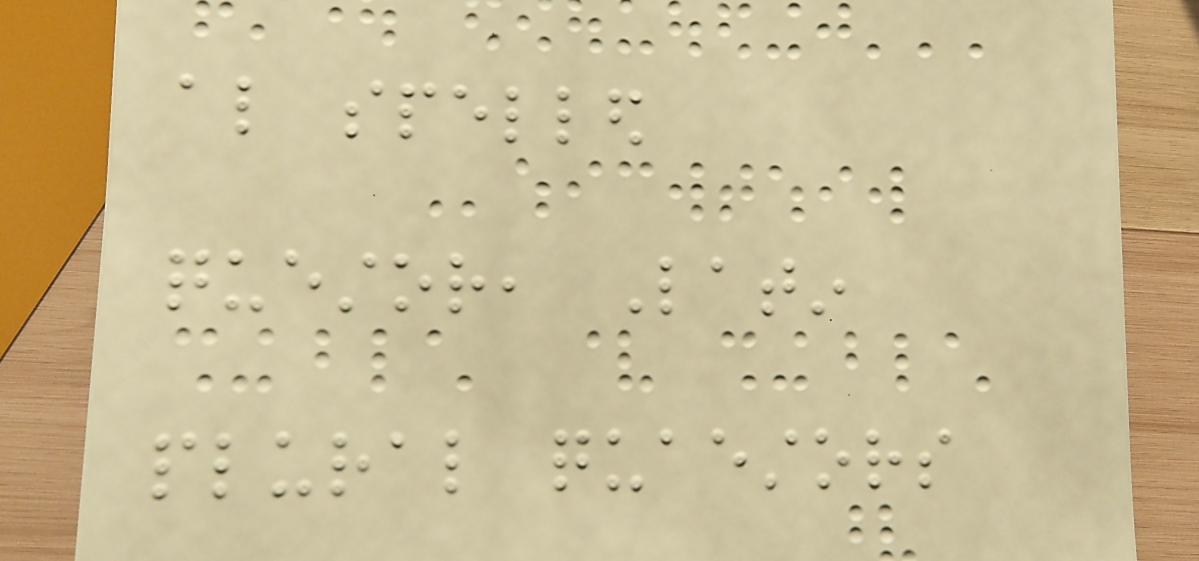also spelled
questor, Latin
plural quaestors
